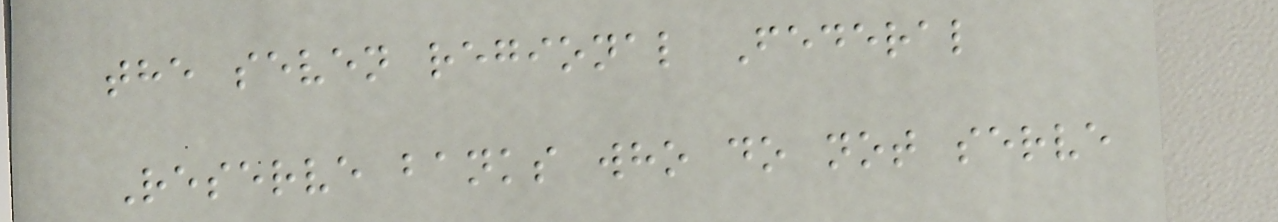the seven regional Federal
Reserve banks who do not serve
